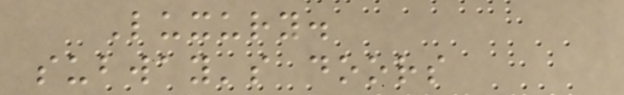Luxury.
subway's doors
